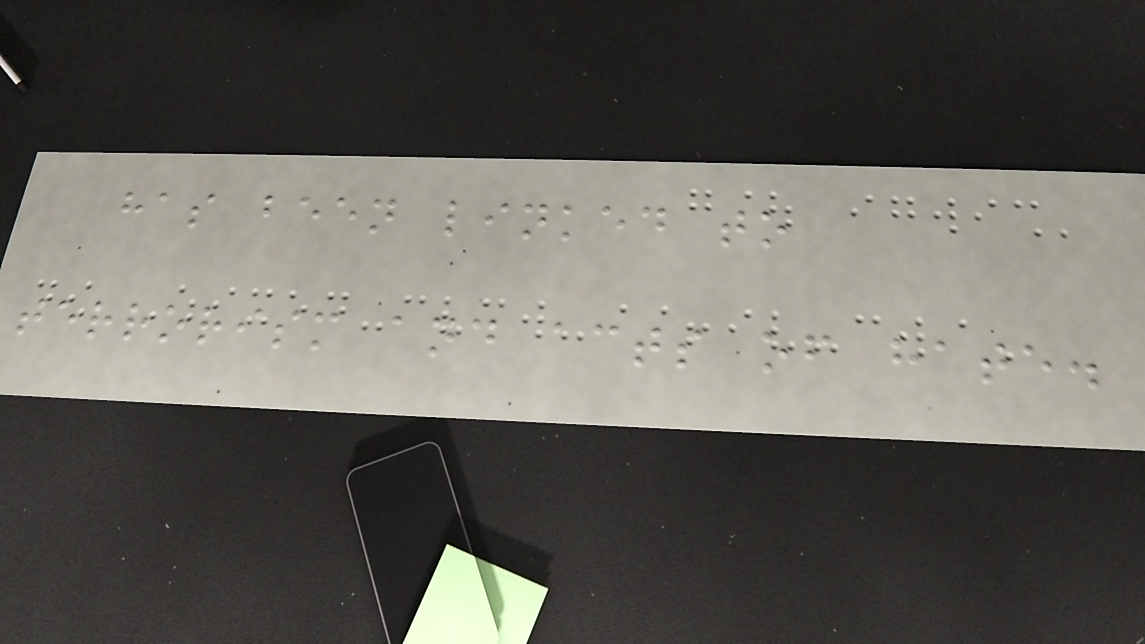has been linked to
terrorism and acts of hate.
